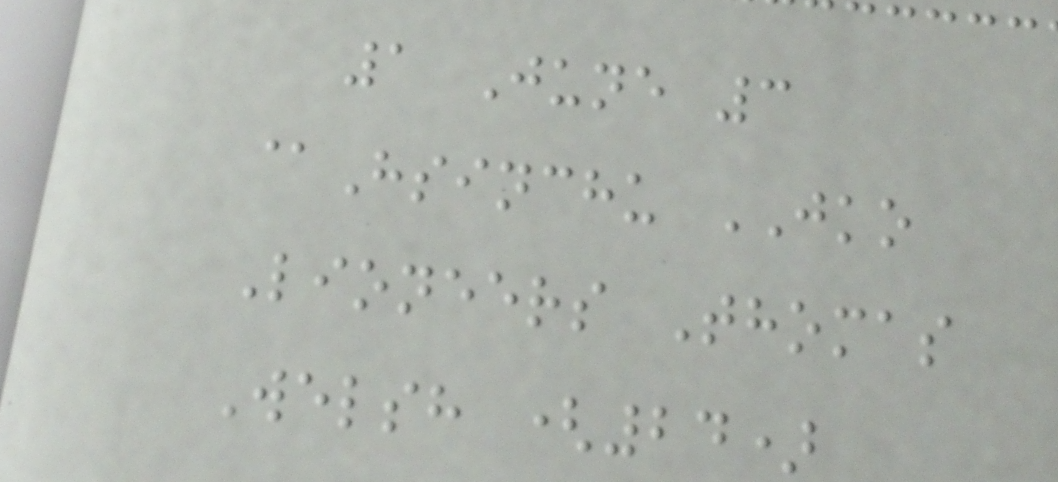1 June 3
@Hsinchu JKO
Lioneers Thomas
Welsh (24)
